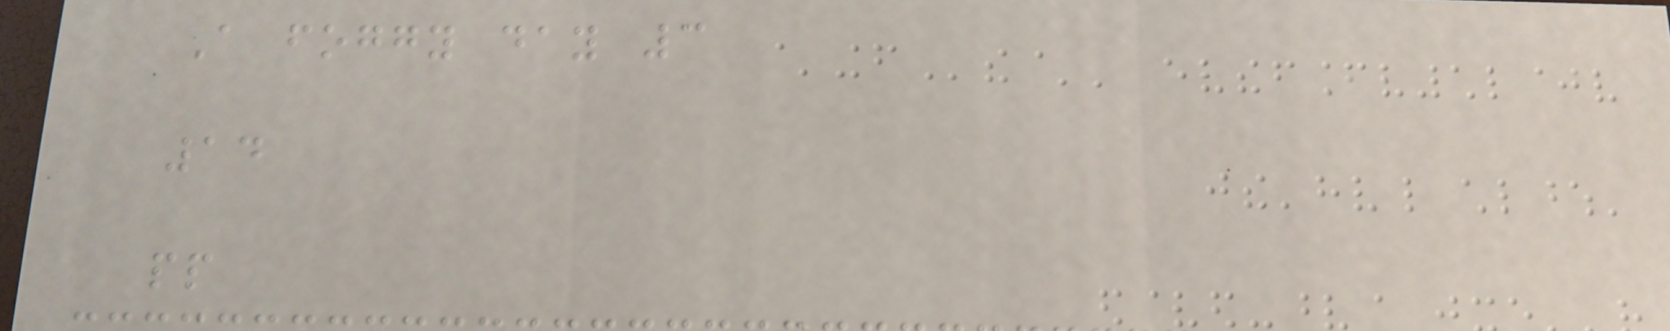A foggy day 3
14
pp
